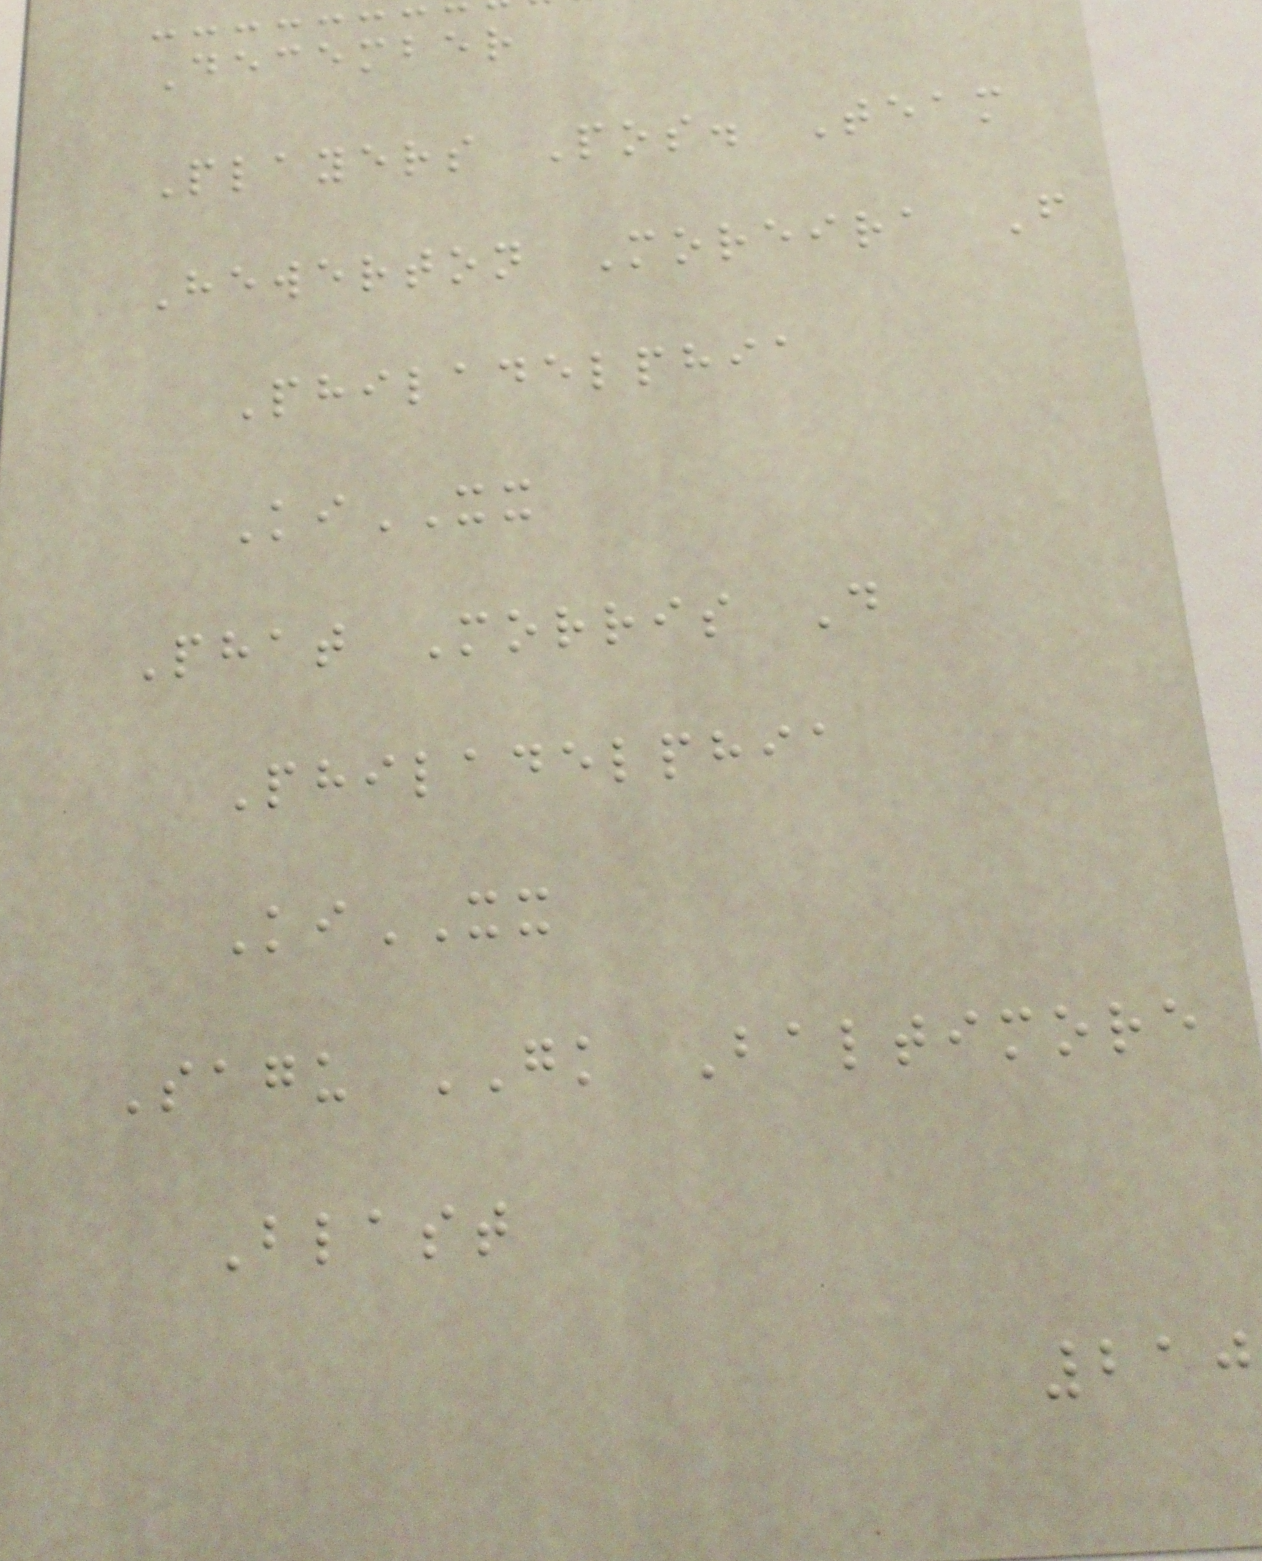December
Players Pos. Team
Hewerton Moreira F
Philadelphia
KiXX
Phat Morris D
Philadelphia
KiXX
Sagu GK Baltimore
Blast
210
